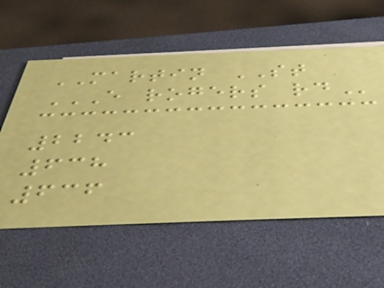MARTIN ST
E ROGERS RD
2243
638
636
